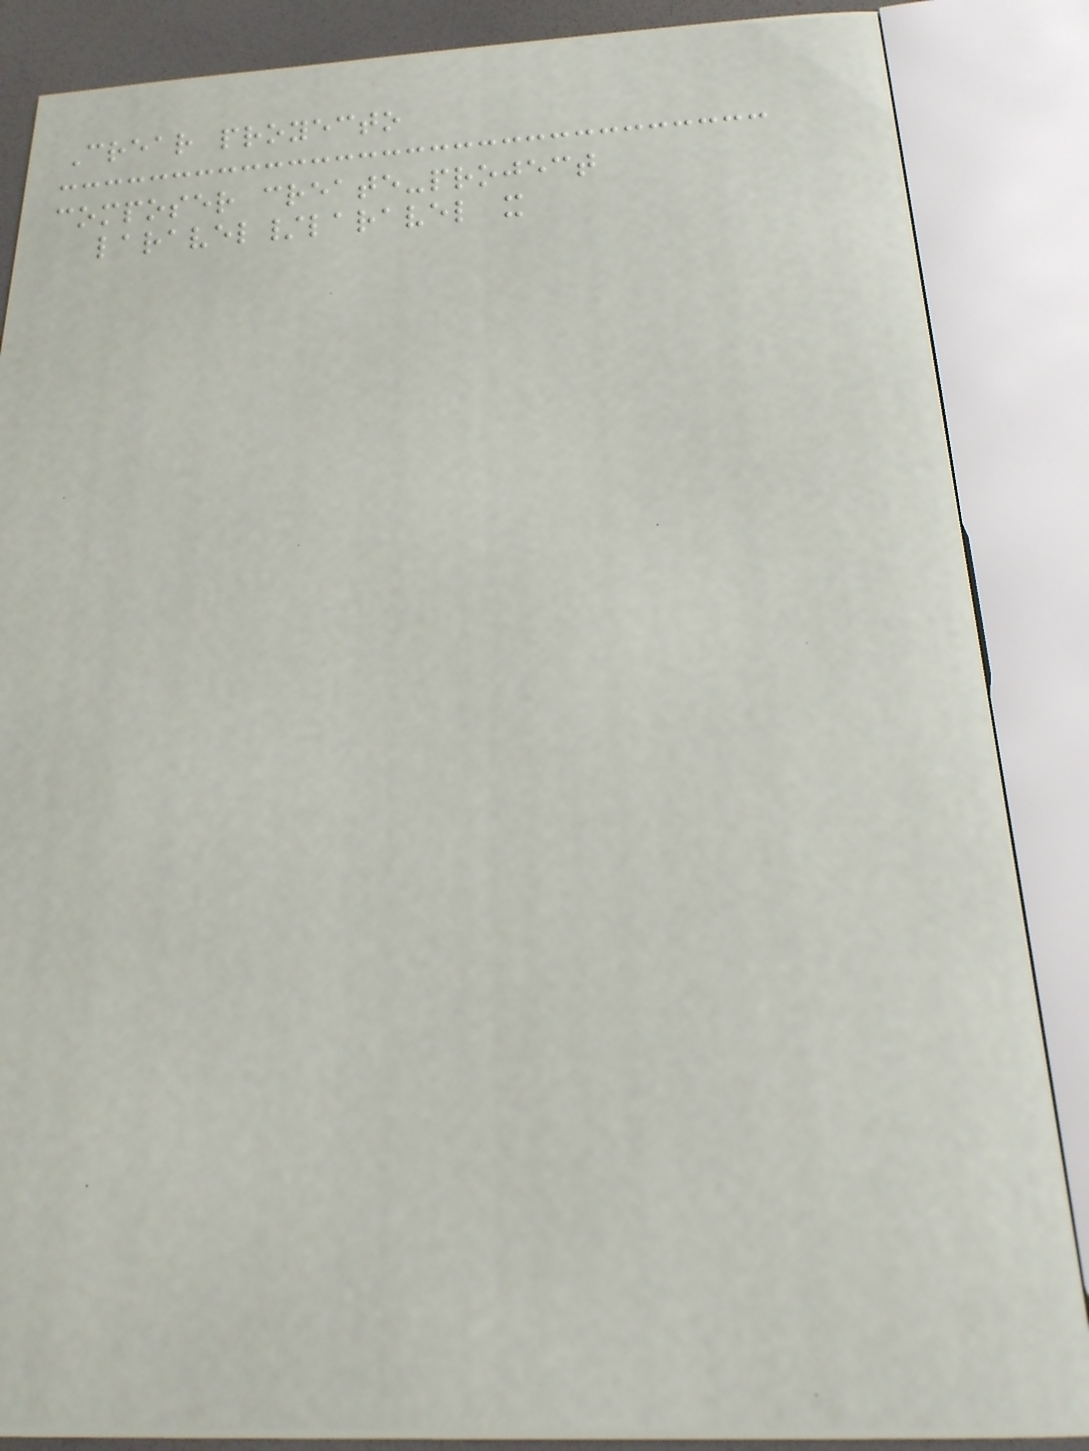Crear proyecto
composer create-project
laravel/laravel x
